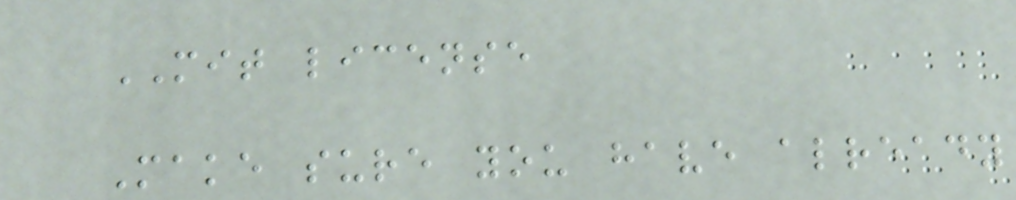MIT license
Make sure you have already
